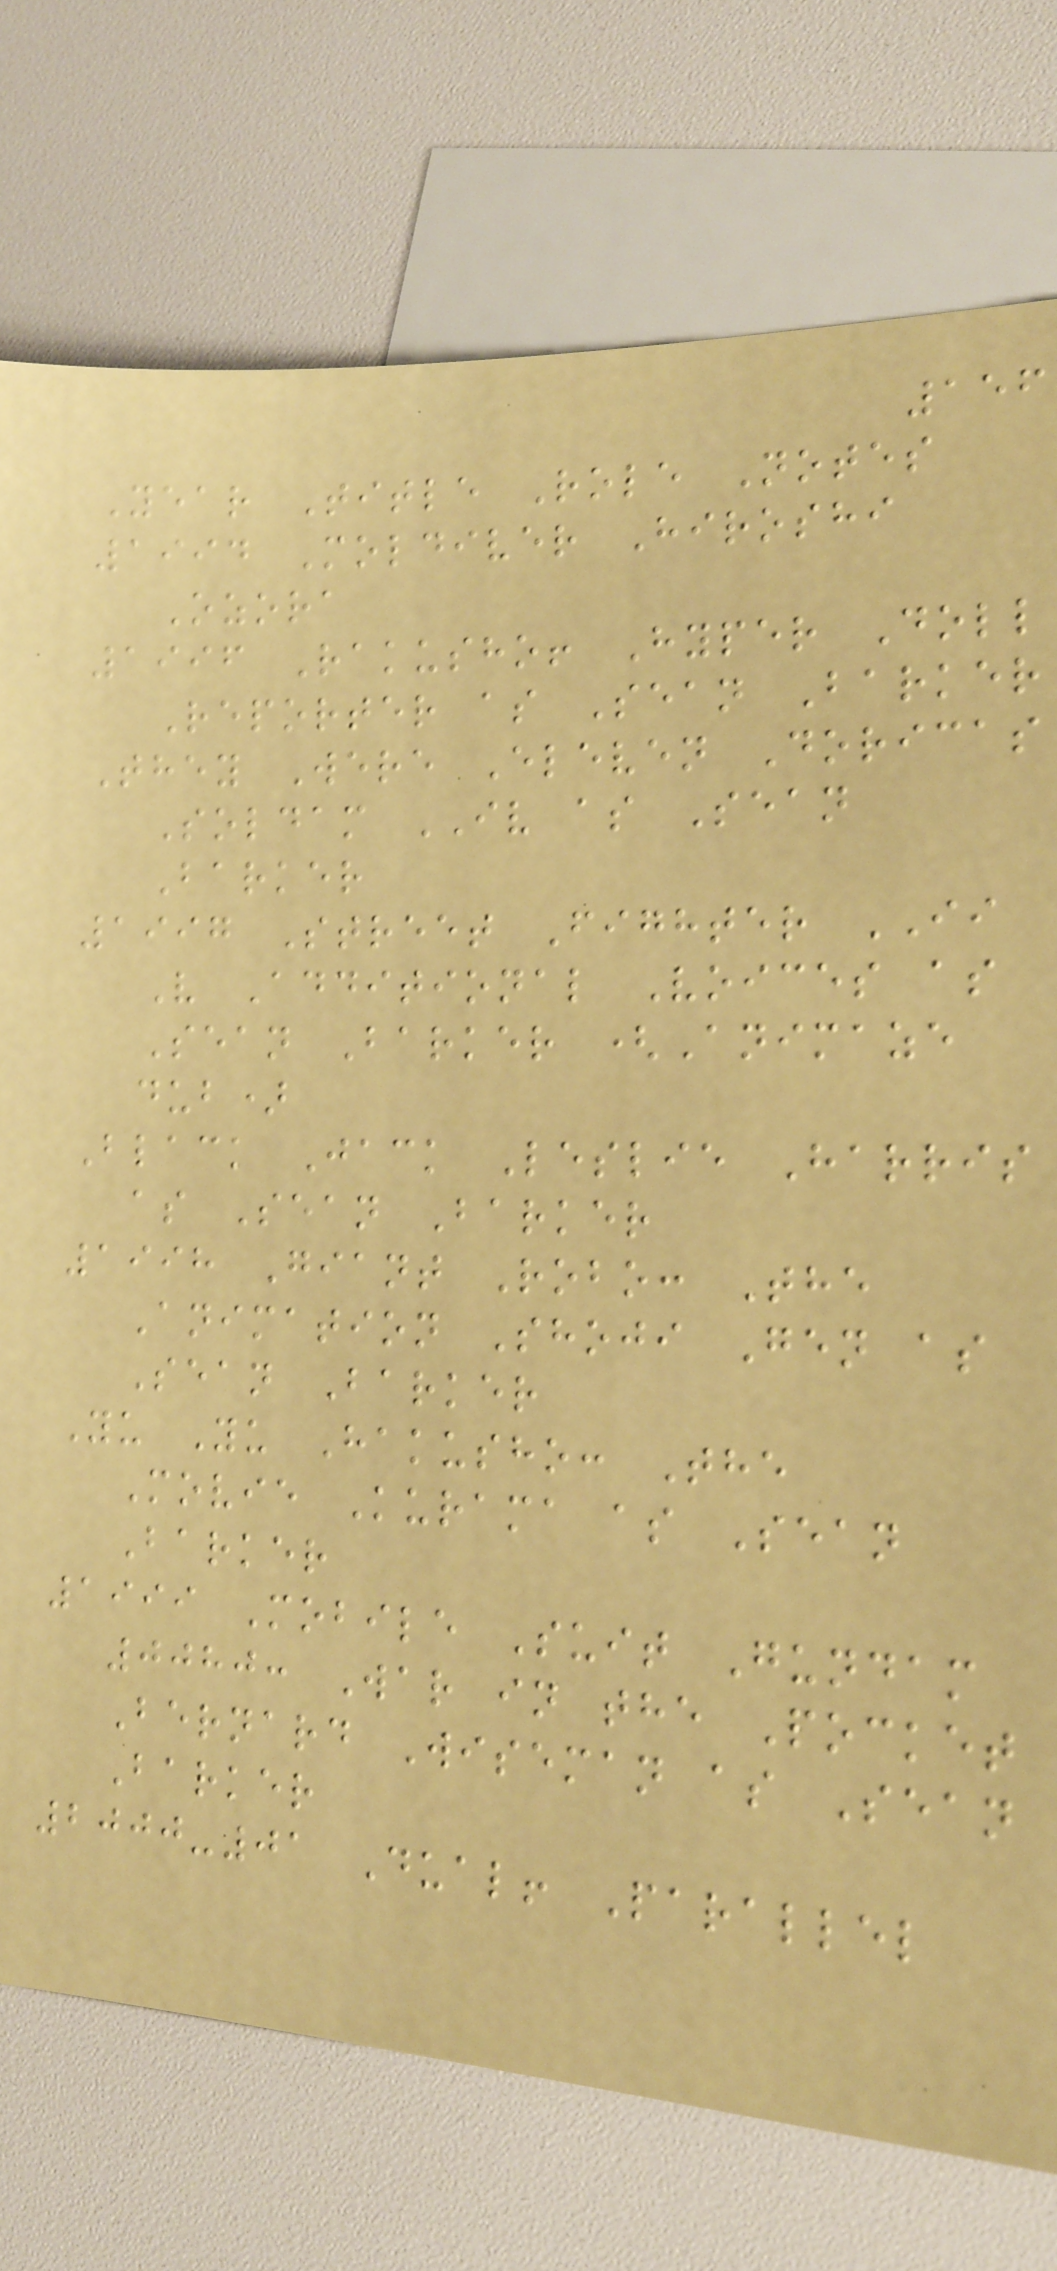156
Year Title Role Notes
1994 Moldiver Hiroshi
Ozora
1996 Rakusho! Hyper Doll
Reporter as Sean Barker
They Were Eleven Doricas
Soldam IV as Sean
Barker
1997 Street Fighter II
V Additional Voices as
Sean Barker (Animaze
dub)
Black Jack Leslie Harris
as Sean Barker
1998 Giant Robo: The
Animation Shoji Gen as
Sean Barker
Yu Yu Hakusho: The
Movie Kurama as Sean
Barker
1999 Mobile Suit Gundam
0080: War in the Pocket
Bernard Wiseman as Sean
Barker
2000-01 Dual! Parallel
